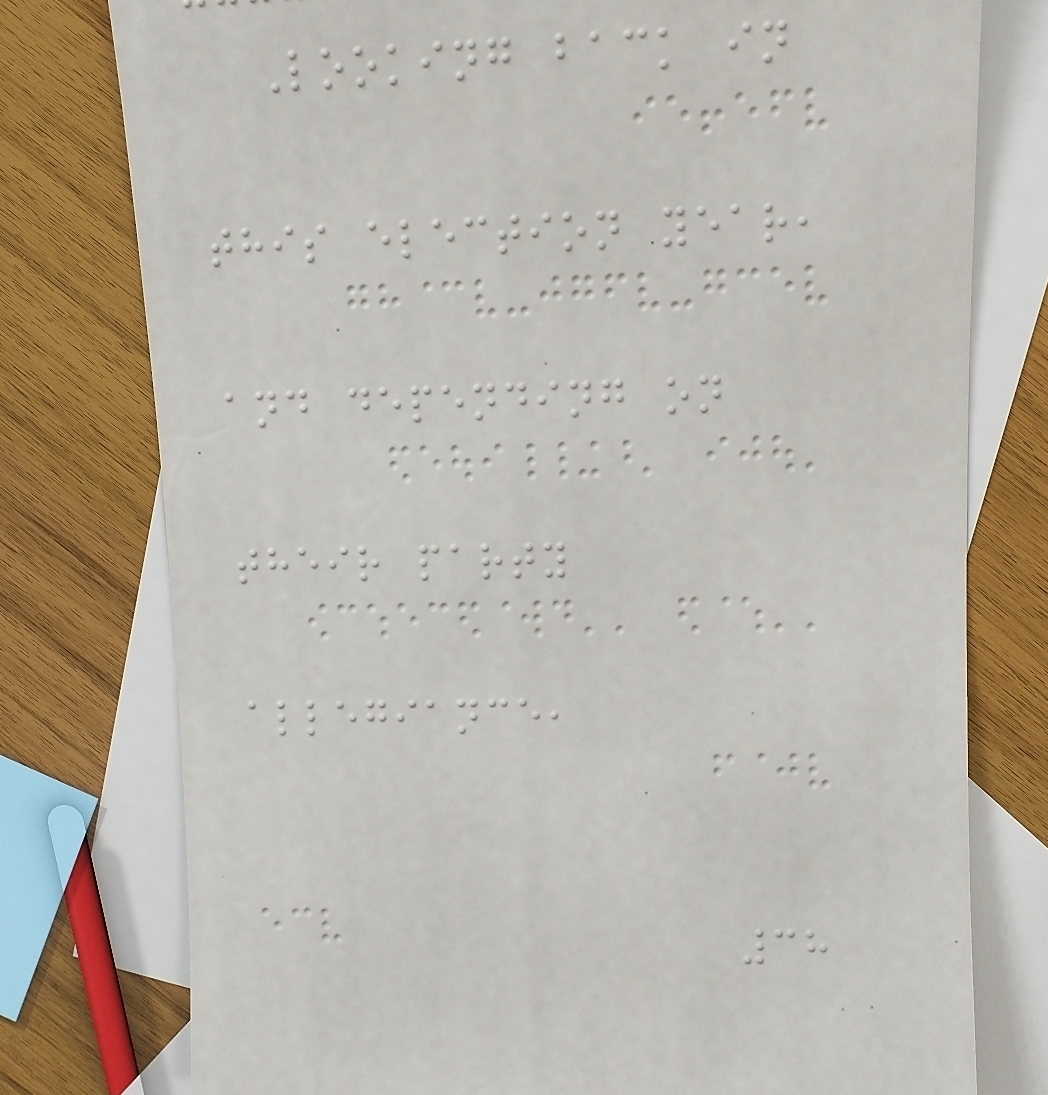Looking back in
this election year,
and depending on
their party
allegiance,
38
